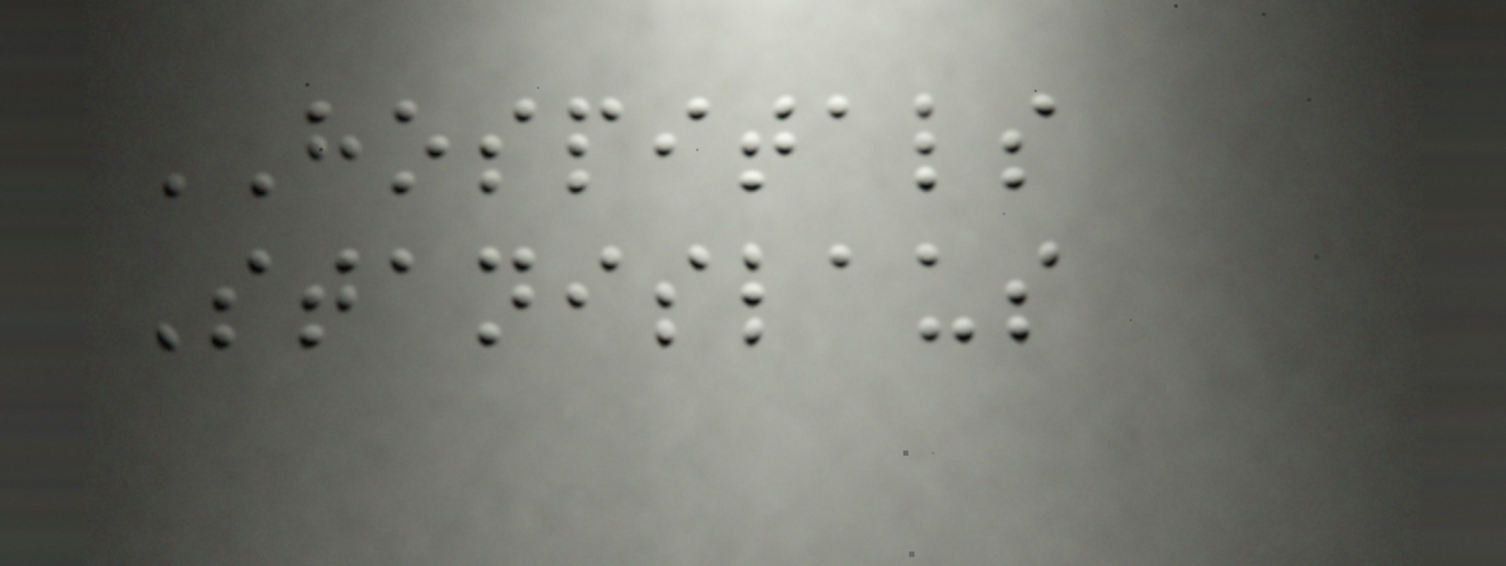HOSPITALS
Stanislaus
